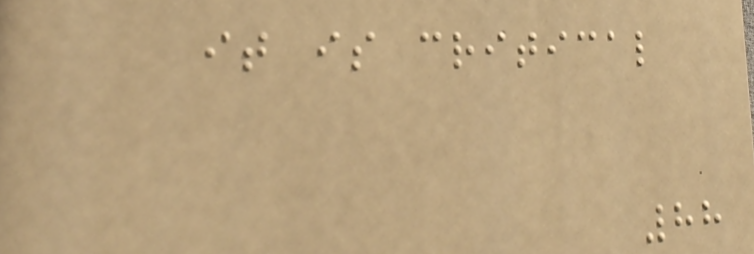it is critical
88
